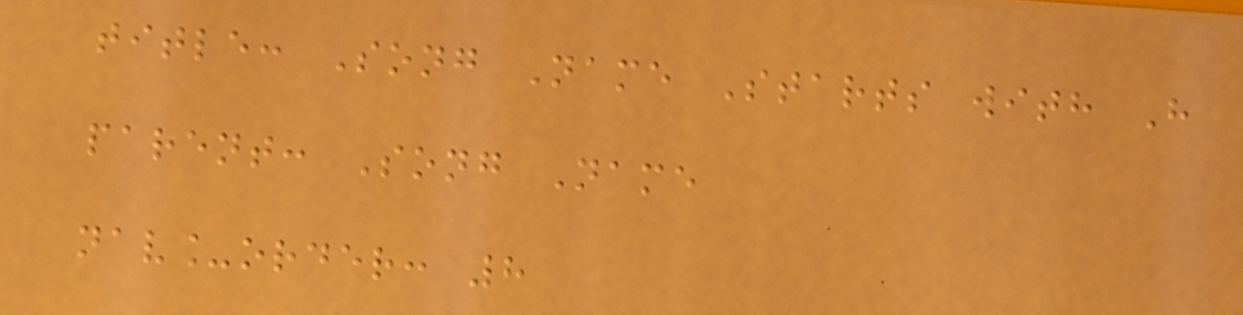title: Song Name Starts with H
parent: Song Name
nav_order: 8
